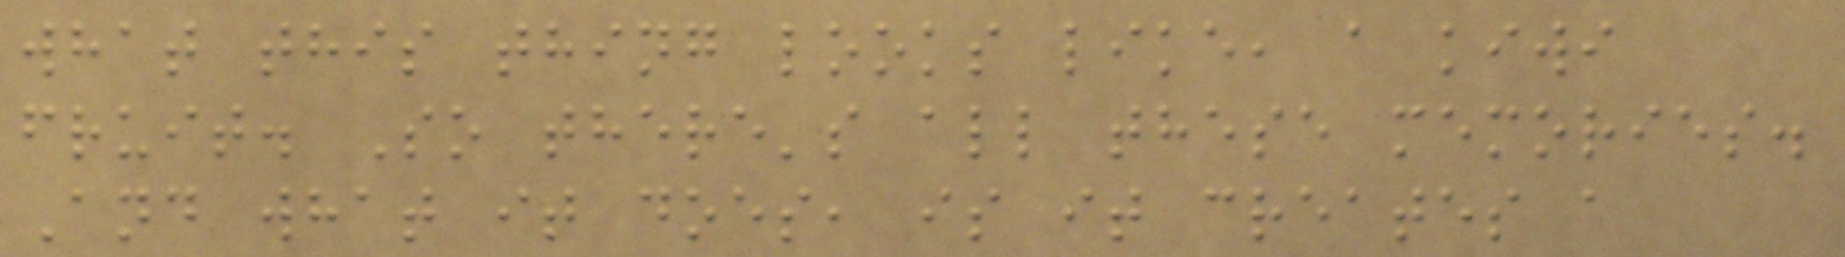what this thing looks like, a kiwi
fruit. So there's all these memories.
And what it does, is it creates a
